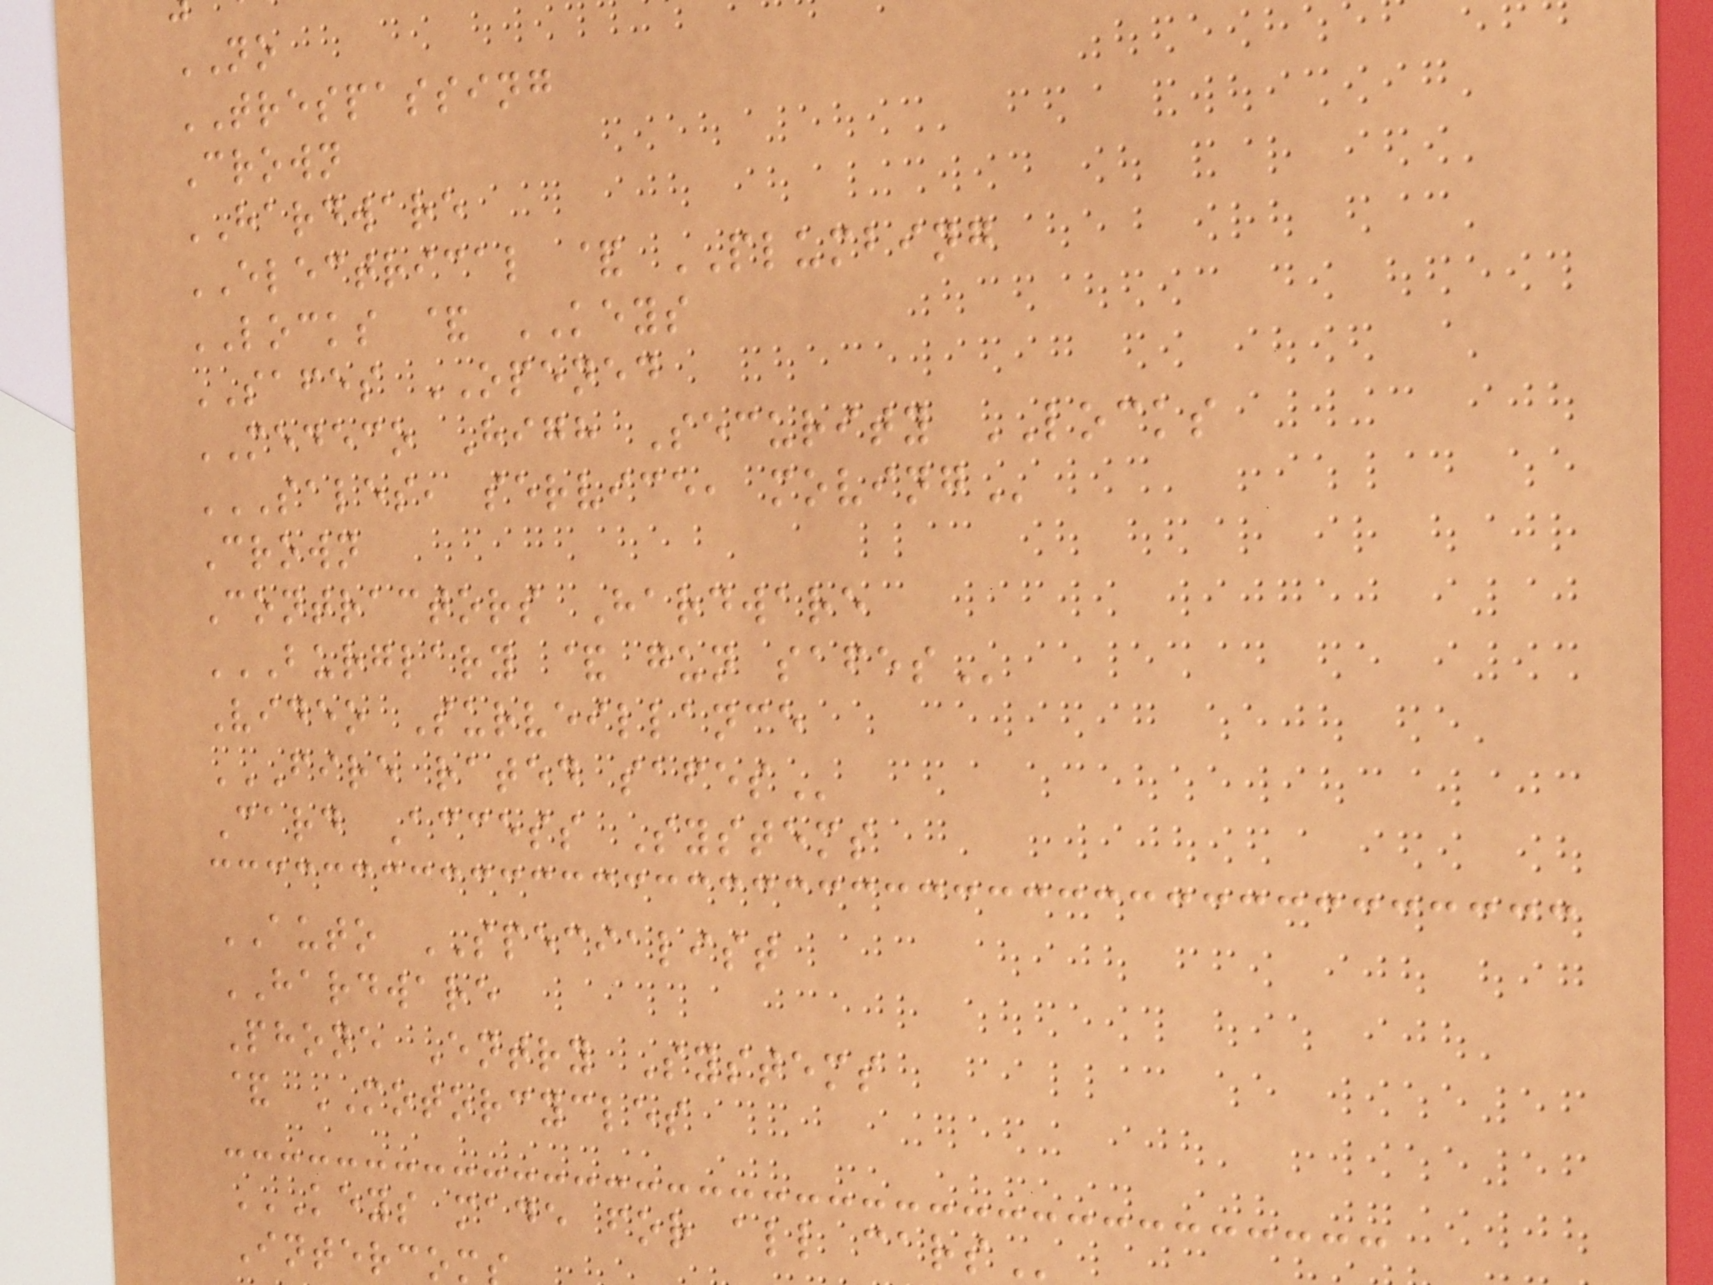NO
TRESPASSING
Crown
HARDWARE
ELECTRICAL & PLUMBING
LOCKS & KEYS
SAFES OPENED
MEDECO High Security LOCKS
SALES, SERVICE, MOVING
Crown
Contractors Hardware
BURGLARY & GUN SAFES
Video Surveillance
FIRE RATED SAFES
Card Access Systems
AUTO SPECIALIST
HARDWARE
Phone Entry Systems
& MOTORCYCLES
KEYS MADE FOR ALL CARS
Intercom
